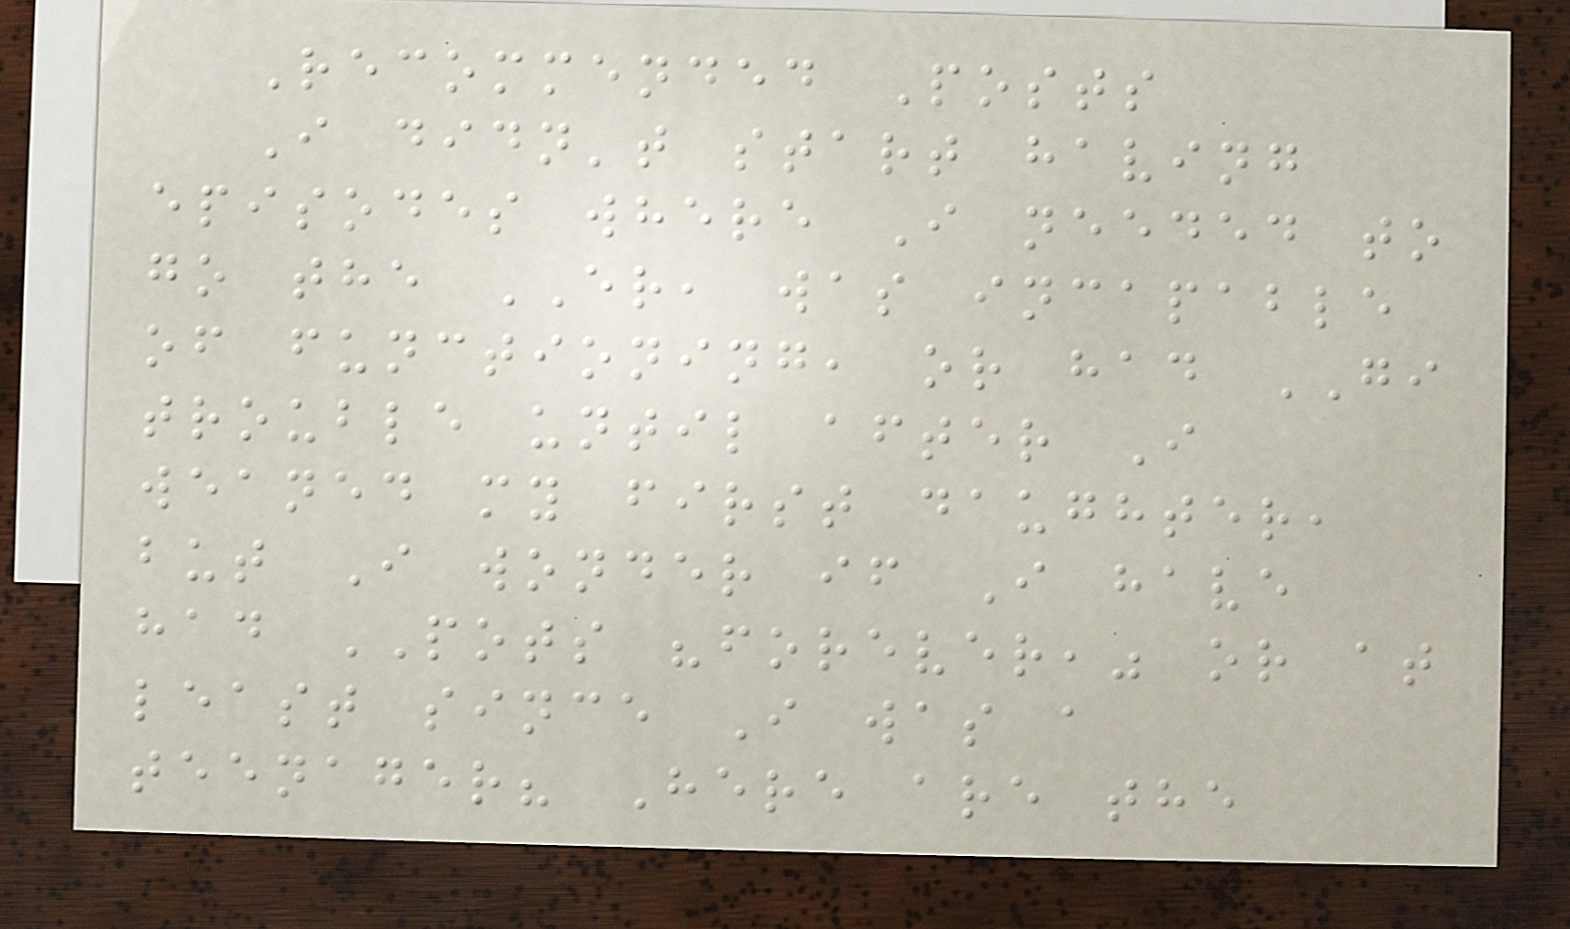Recommended Posts
I didn't start having
episodes where I needed to
go the ER, was incapable
of functioning, or had GI
trouble until after I
weaned my first daughter,
but I wonder if I have
had POTS "forever," or at
least since I was a
teenager? Here are the
